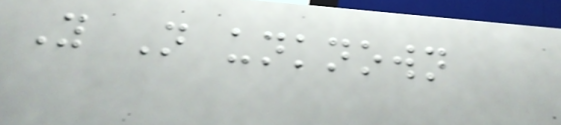Y N unknown
